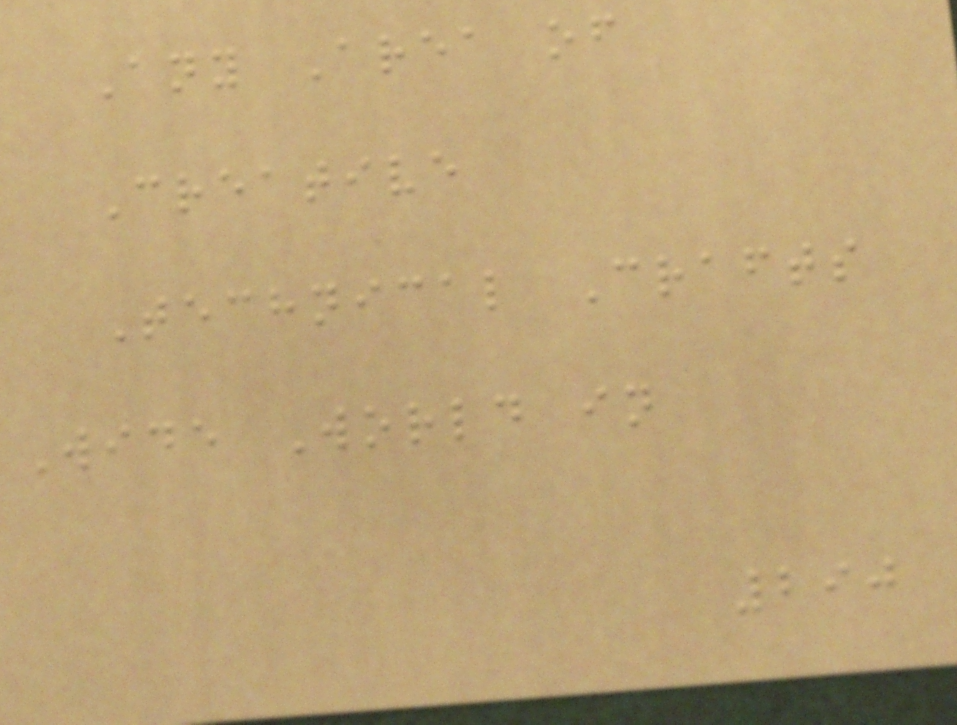Any Area of
Creative
Technical Crafts
Wide World in
290
